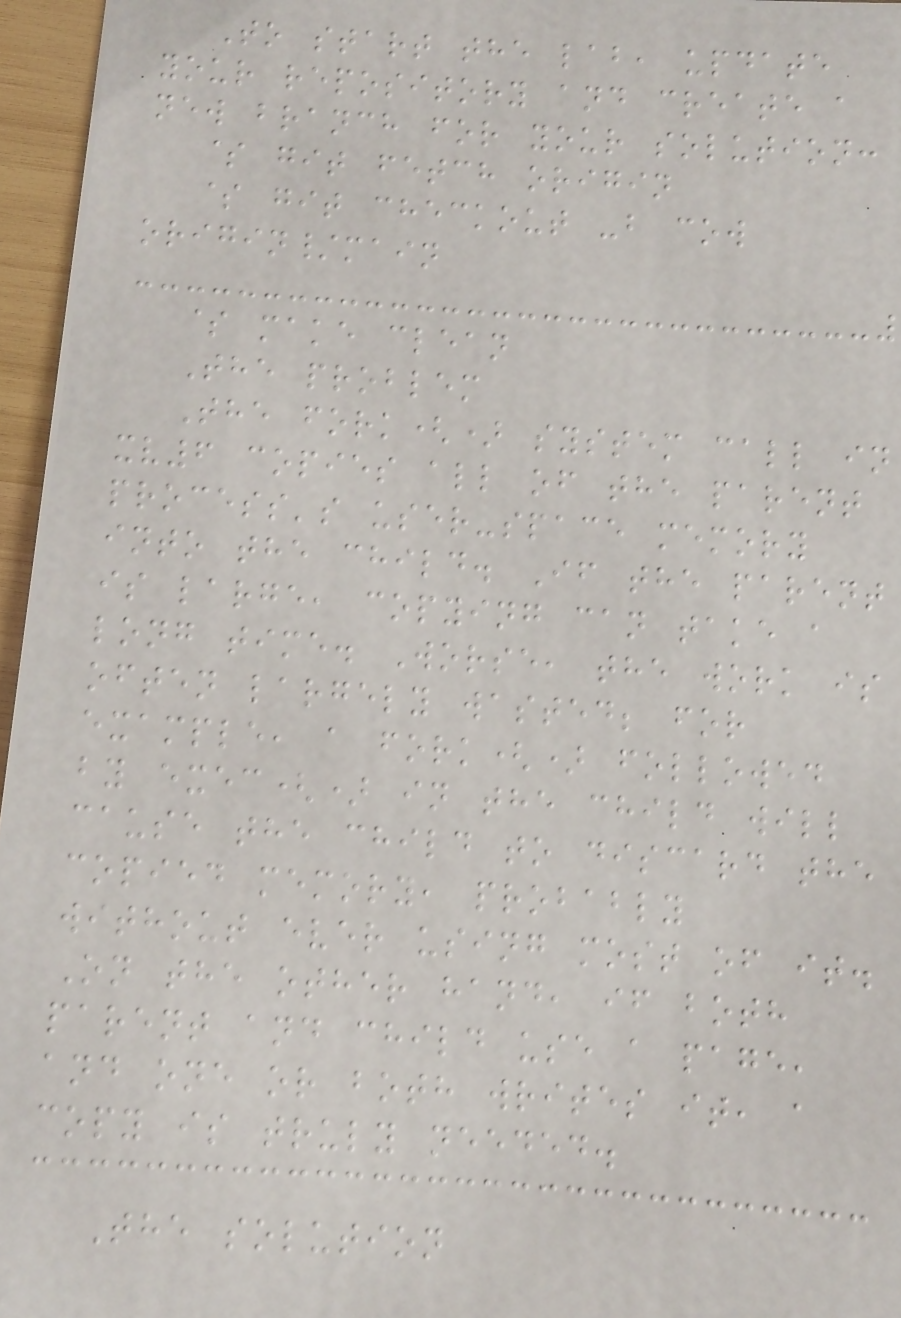To start the lab, update
your repository and create a
new branch for your solution:
$ git fetch origin
$ git checkout -b cow
origin/main
$ make clean
The problem
The fork() system call in
xv6 copies all of the parent
process's user-space memory
into the child. If the parent
is large, copying can take a
long time. Worse, the work is
often largely wasted; for
example, a fork() followed
by exec() in the child will
cause the child to discard the
copied memory, probably
without ever using most of it.
On the other hand, if both
parent and child use a page,
and one or both writes it, a
copy is truly needed.
The solution
